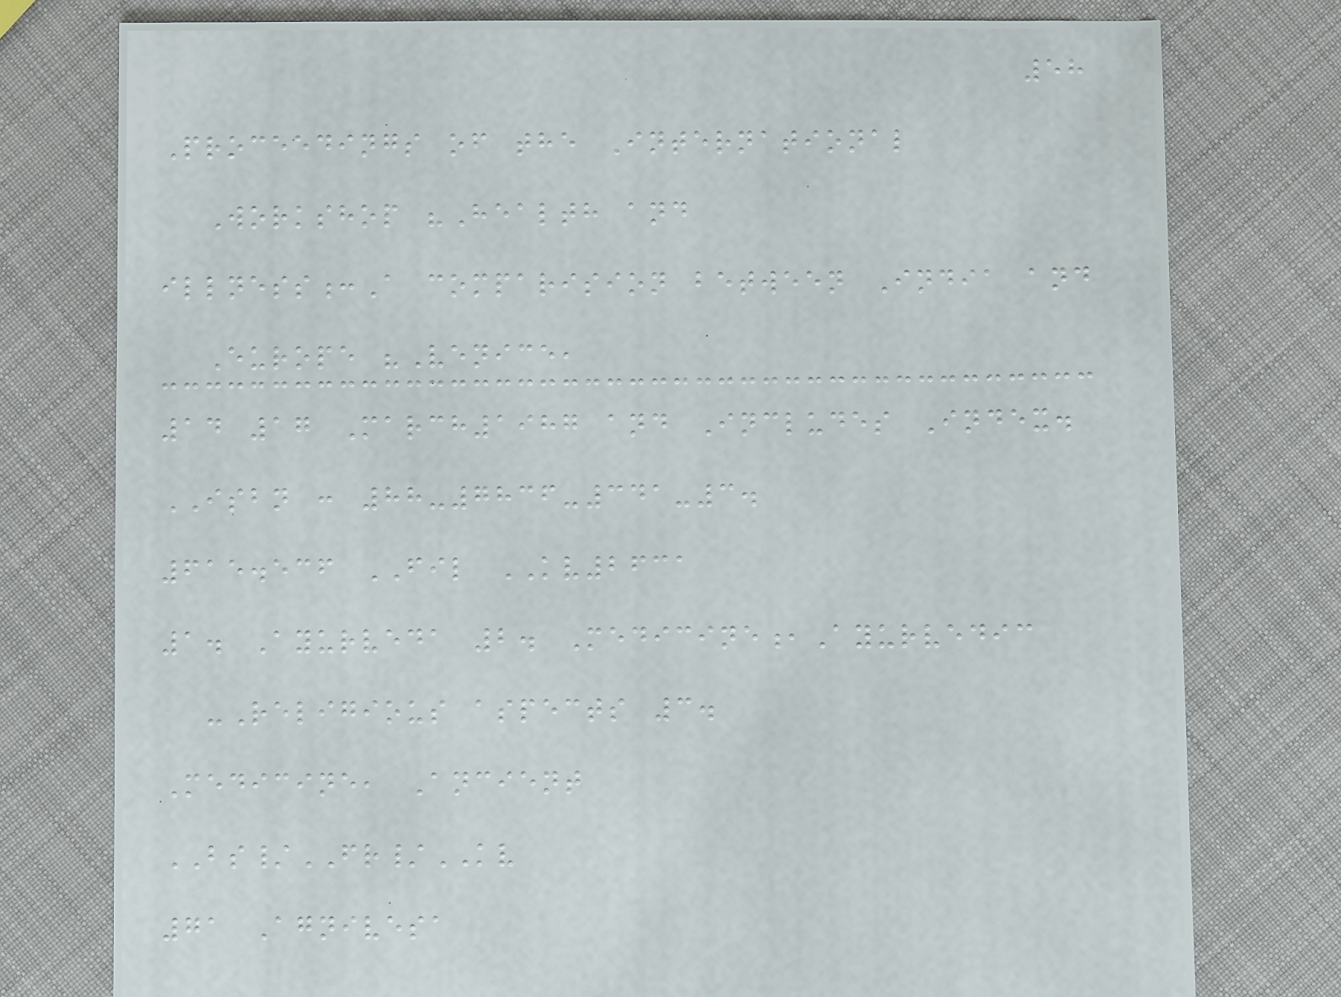58
Proceedings of the International
Workshop "Health and
illness:A comparision between India and
Europe "Venice,
14 17 March1987 and Includes Index.
ISBN : 88-7836-341-3.
615.536 FIL KV2631
1. Ayurveda 2. Medicine,Ayurvedic
-Religious aspects 3.
Medicine, Ancient
BS/FR/KV
71 Agnivesa
